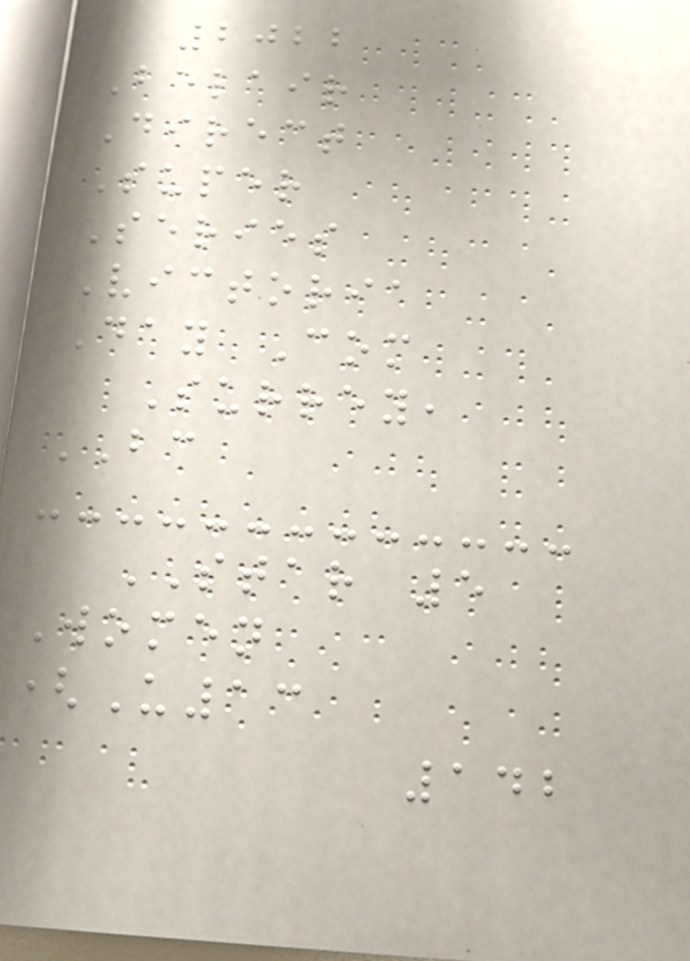2022
Belair
Direct
Super
Series
Victoria
Day Com
Surrey,
BC
STAR 5
Women
(U13
142
